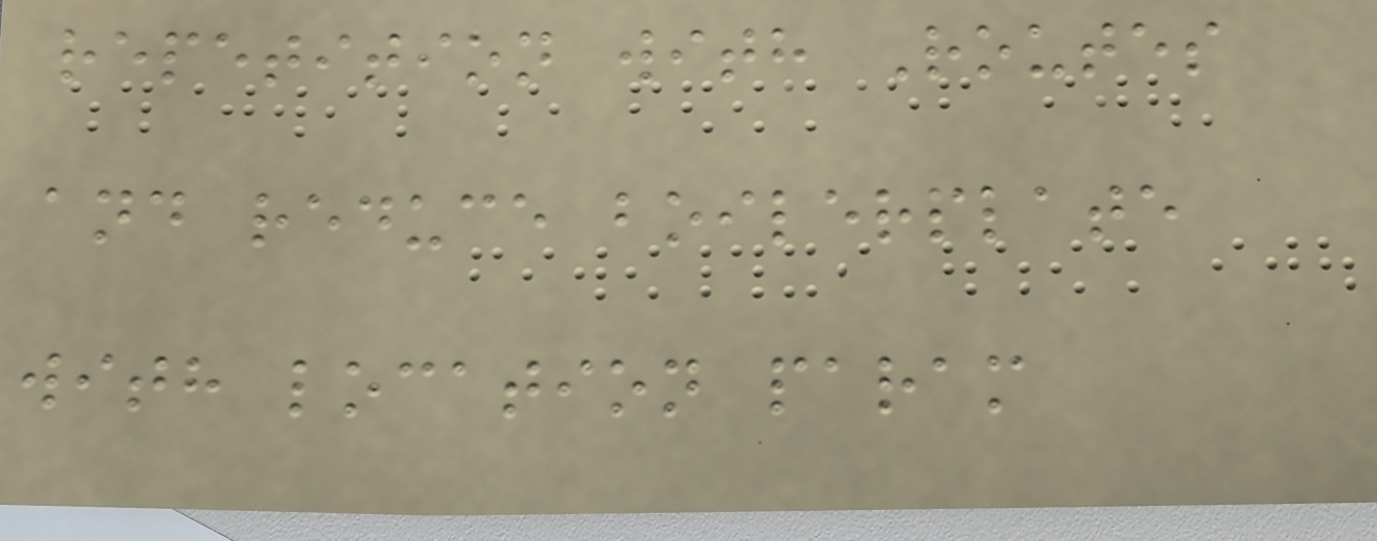repetition with Routes
and reduce boilerplate
with location param
